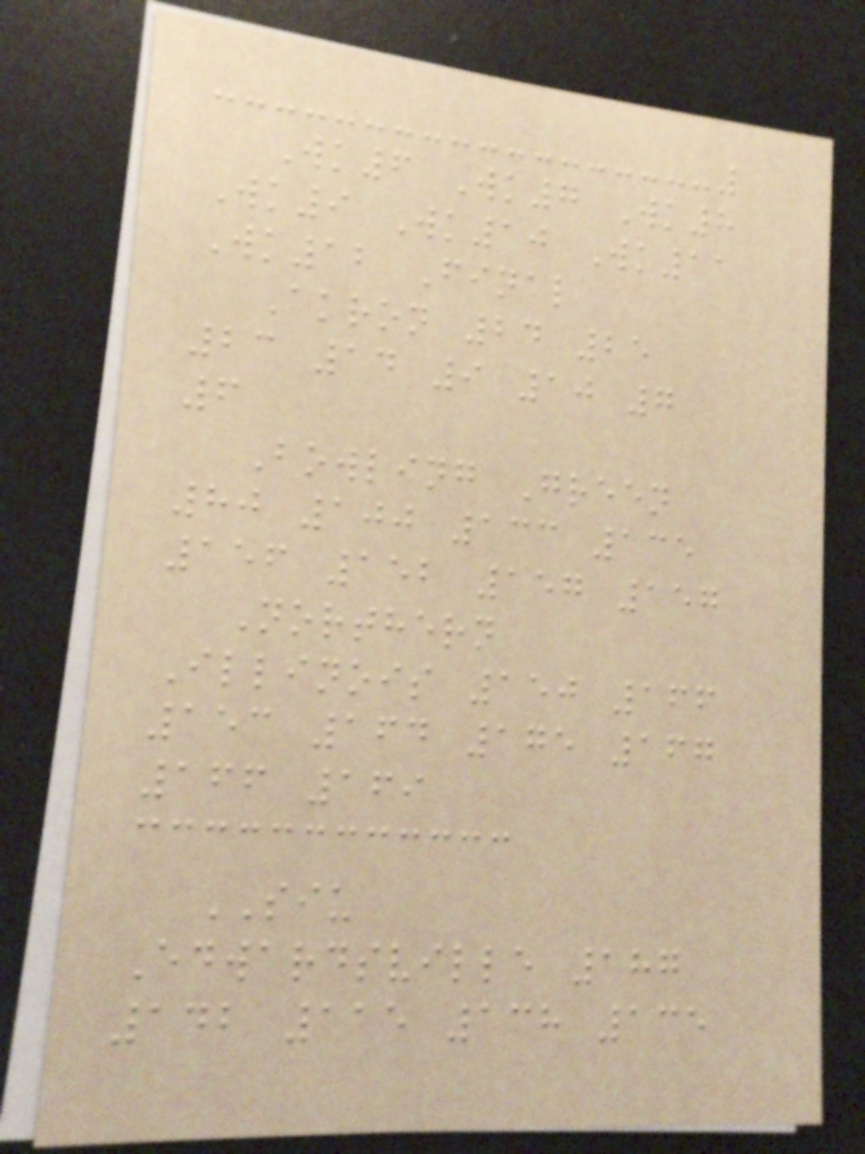Wk6 Wk7 Wk8
Wk9 Wk10 Wk11
Wk12 Final
Akron 24 25
23 14 9 10 7
6
Bowling Green
80 100 133 135
156 152 157 157
Northern
Illinois 150 166
153 164 175 167
166 169
SIU
Edwardsville 187
142 115 138 135
